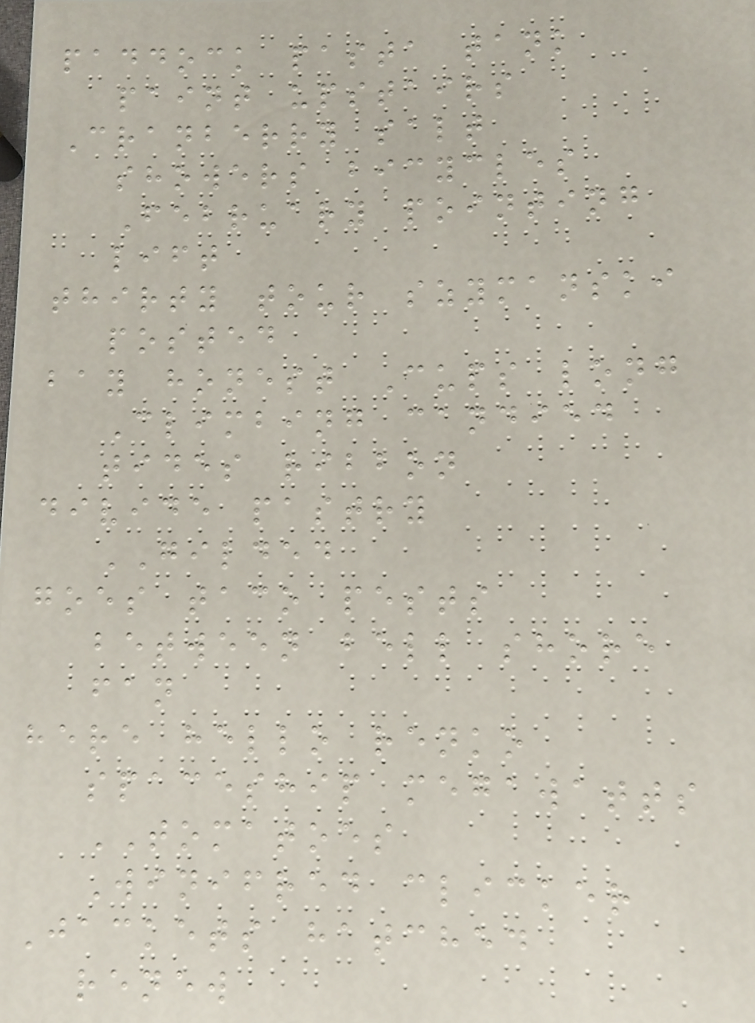paddock pasta tank
paint upstairs
Cranberry salt
showers bicycles
February pointing
lift
thirty tour szymanski
posted
bay honest Cups long
Climbing candied
tides ribbon
divide pastry
GILDED
goes taco pests
between bell shore
fan
here hello renko
spaceship megawatts
TOMATOES
Winifred clicker
Jackets hatched
renew
